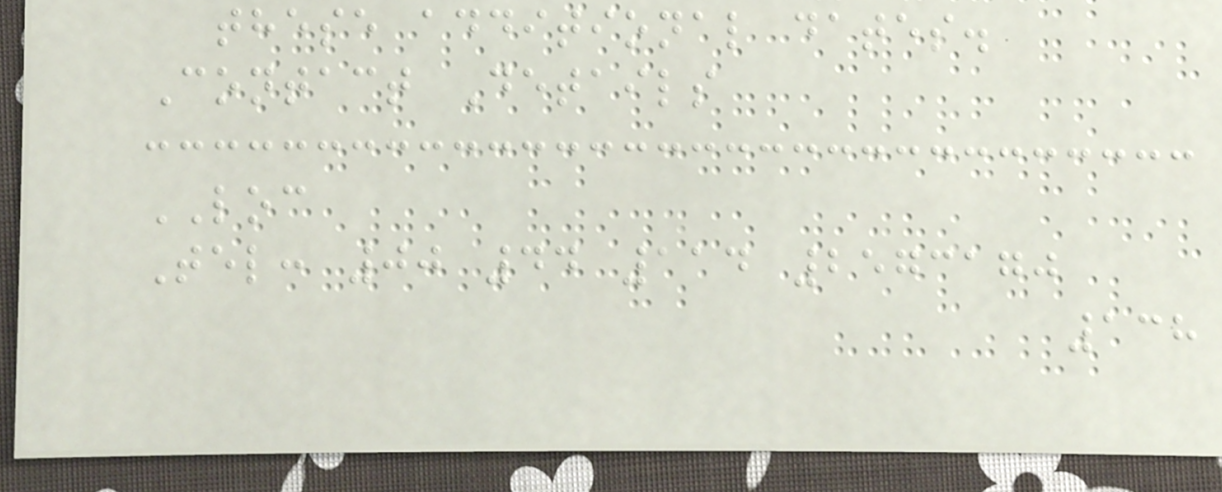these additional dates.
Contact Details
LOC
Tel: 00 44 114 2573170
138
